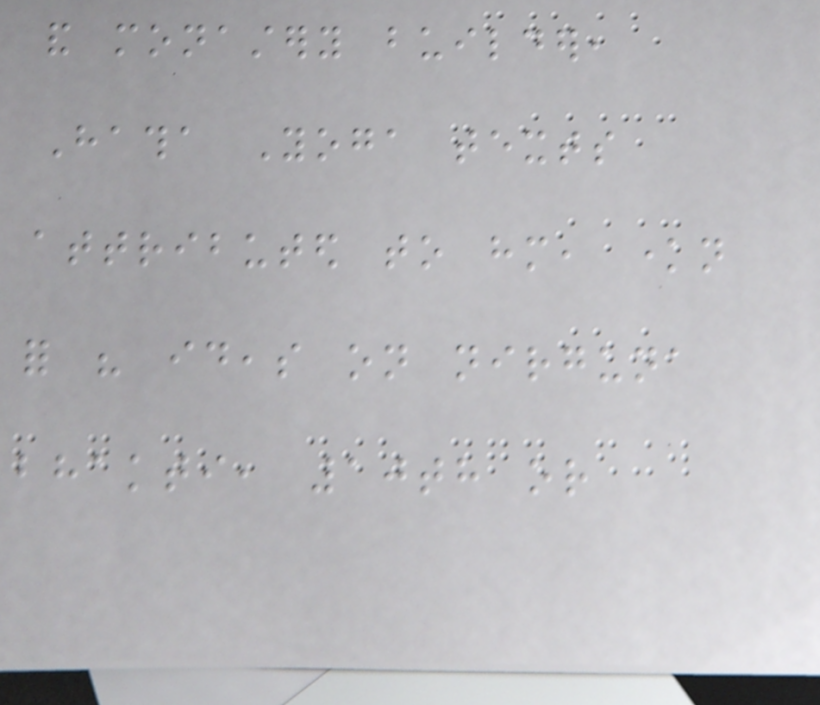and monastery builder,
Hatha Yoga texts
attributed to him, known
for his ideas on nirguna
bhakti, 10th or
